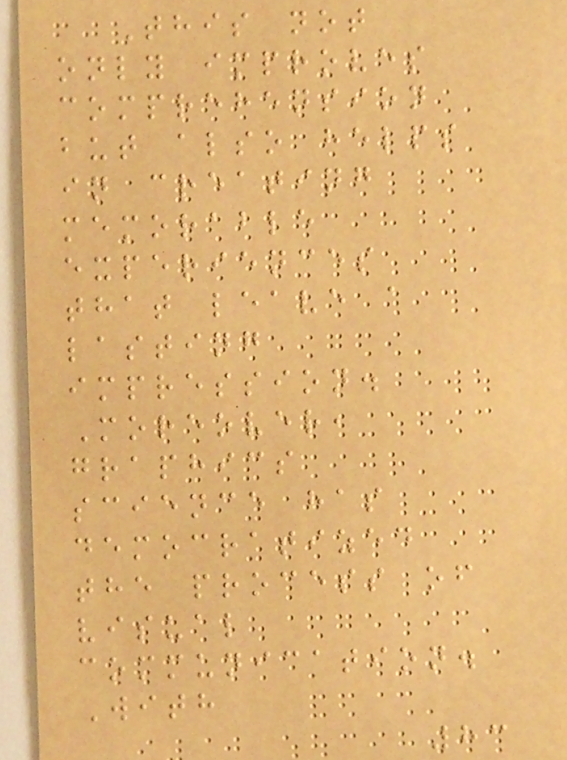This not
only improves
comprehension
but also helps
in creating
memorable
experiences
that leave a
lasting
impression.
Moreover,
graphics
science has
democratized
the process of
visual
communication.
With
83
